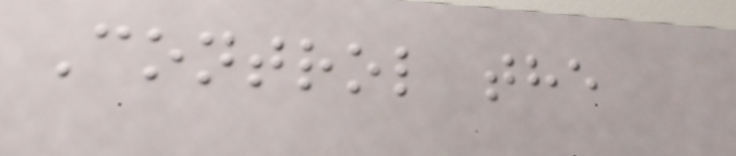Control the
